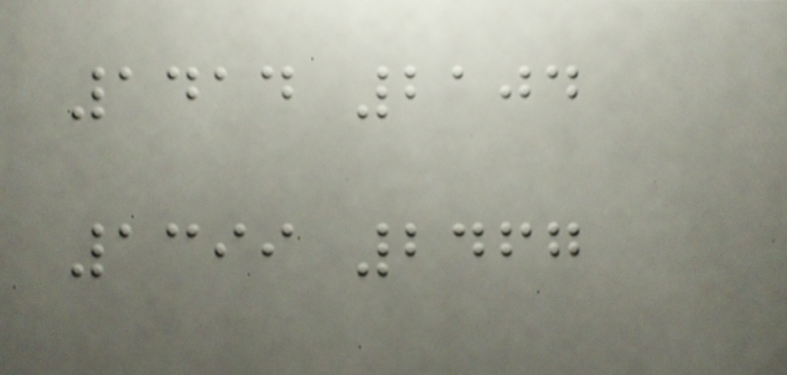1414 2104
1399 2467
